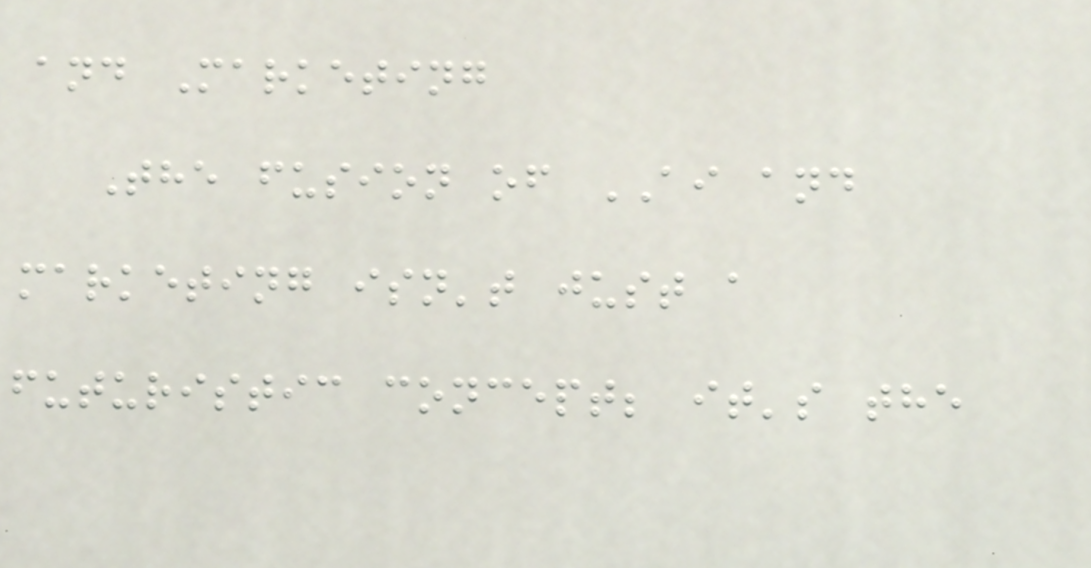and Marketing
The fusion of AI and
marketing isn't just a
futuristic concept; it's the
